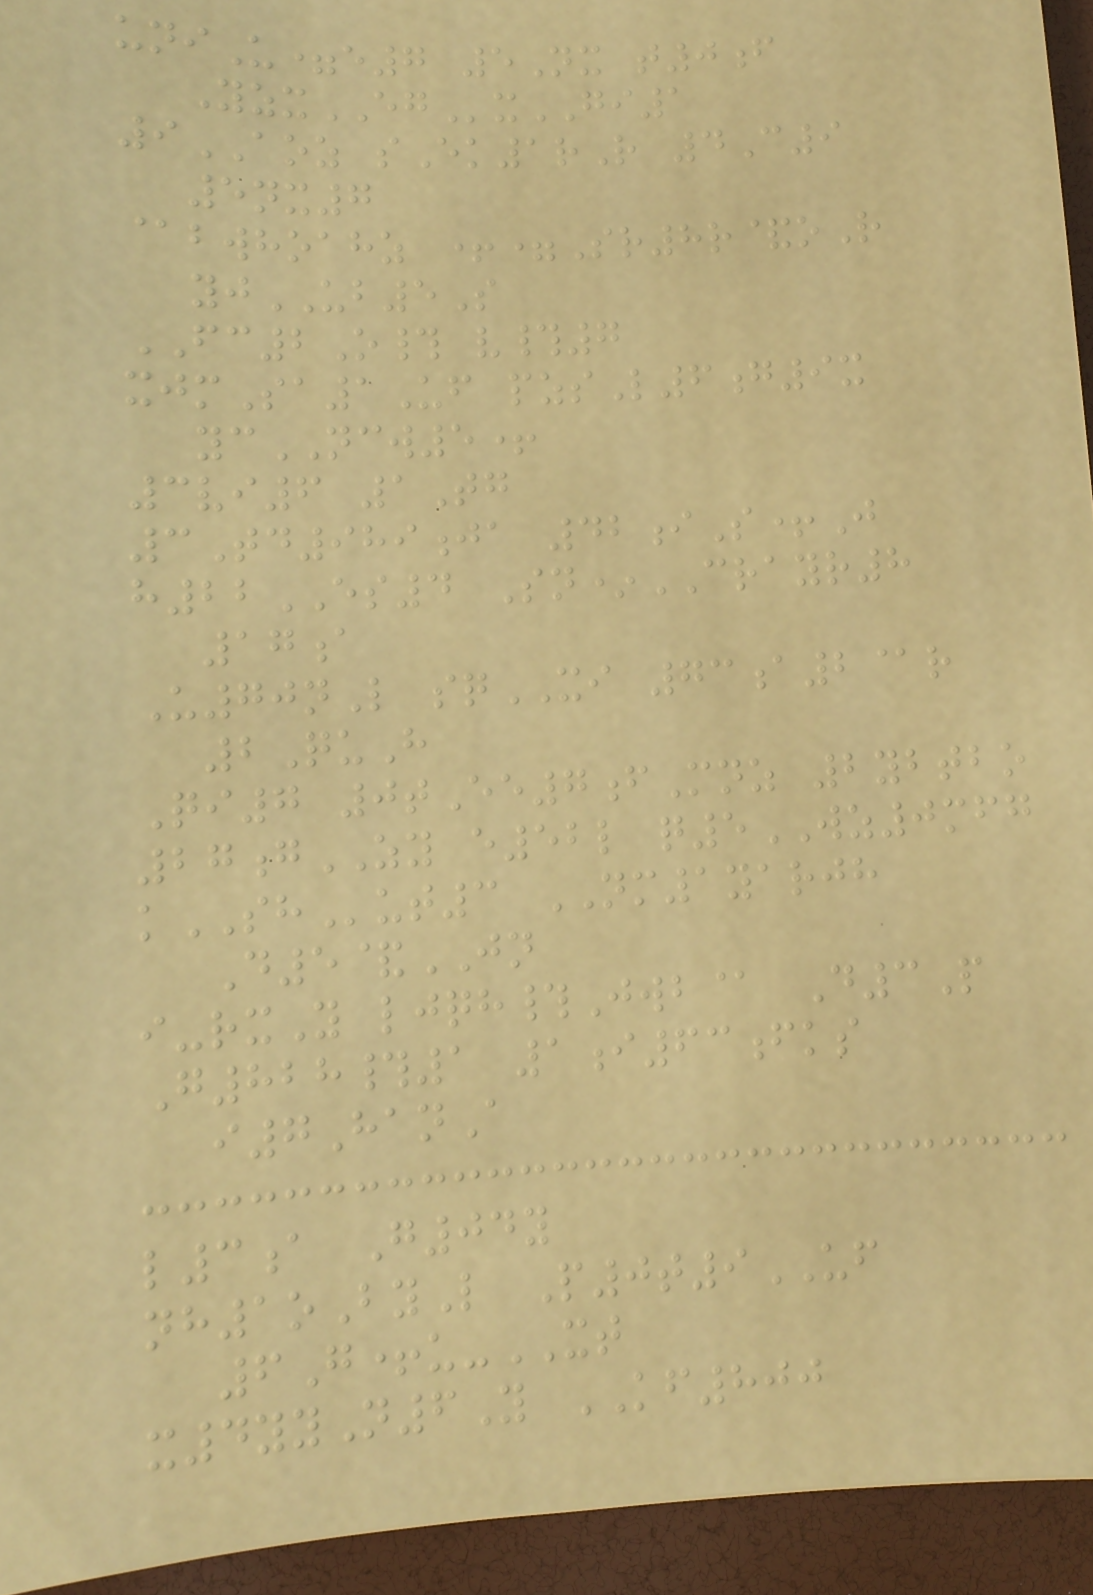uniU=e7 5Nx t0f
YzxEGxGI1
9AOZ sEk1rR 4C9
5nx7
@bwhoahz +=Sr8r&oR
yjUB5S
FC2O# v#7
xjmSa1Uf pzsL6g9x
ycNCW5+
3vi6 1Tg
3Td989ja 42iS+J
h22ES4 Sn*CRAYR8
17a
U70nL sqXI 73a2@r
2QuH
Qi7 0tEe7fMnz 2ybtbo
27gZY e52l q5WZ0mfg
kSHut3 NM1yarjh
D5&JN
i-rxY ljqh#Jwb@ D3P
G828#1 1i63fks
i7HanA
l3a G04y
nh1oByL P0t9UF
6G+u-XT
x4yyN6Y KF800
